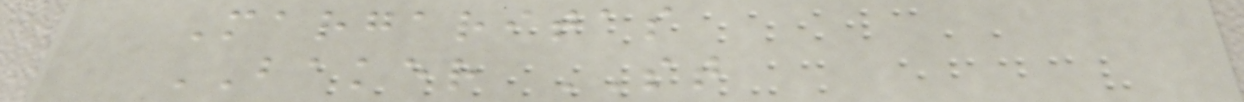Margaritas
BAKER ST
